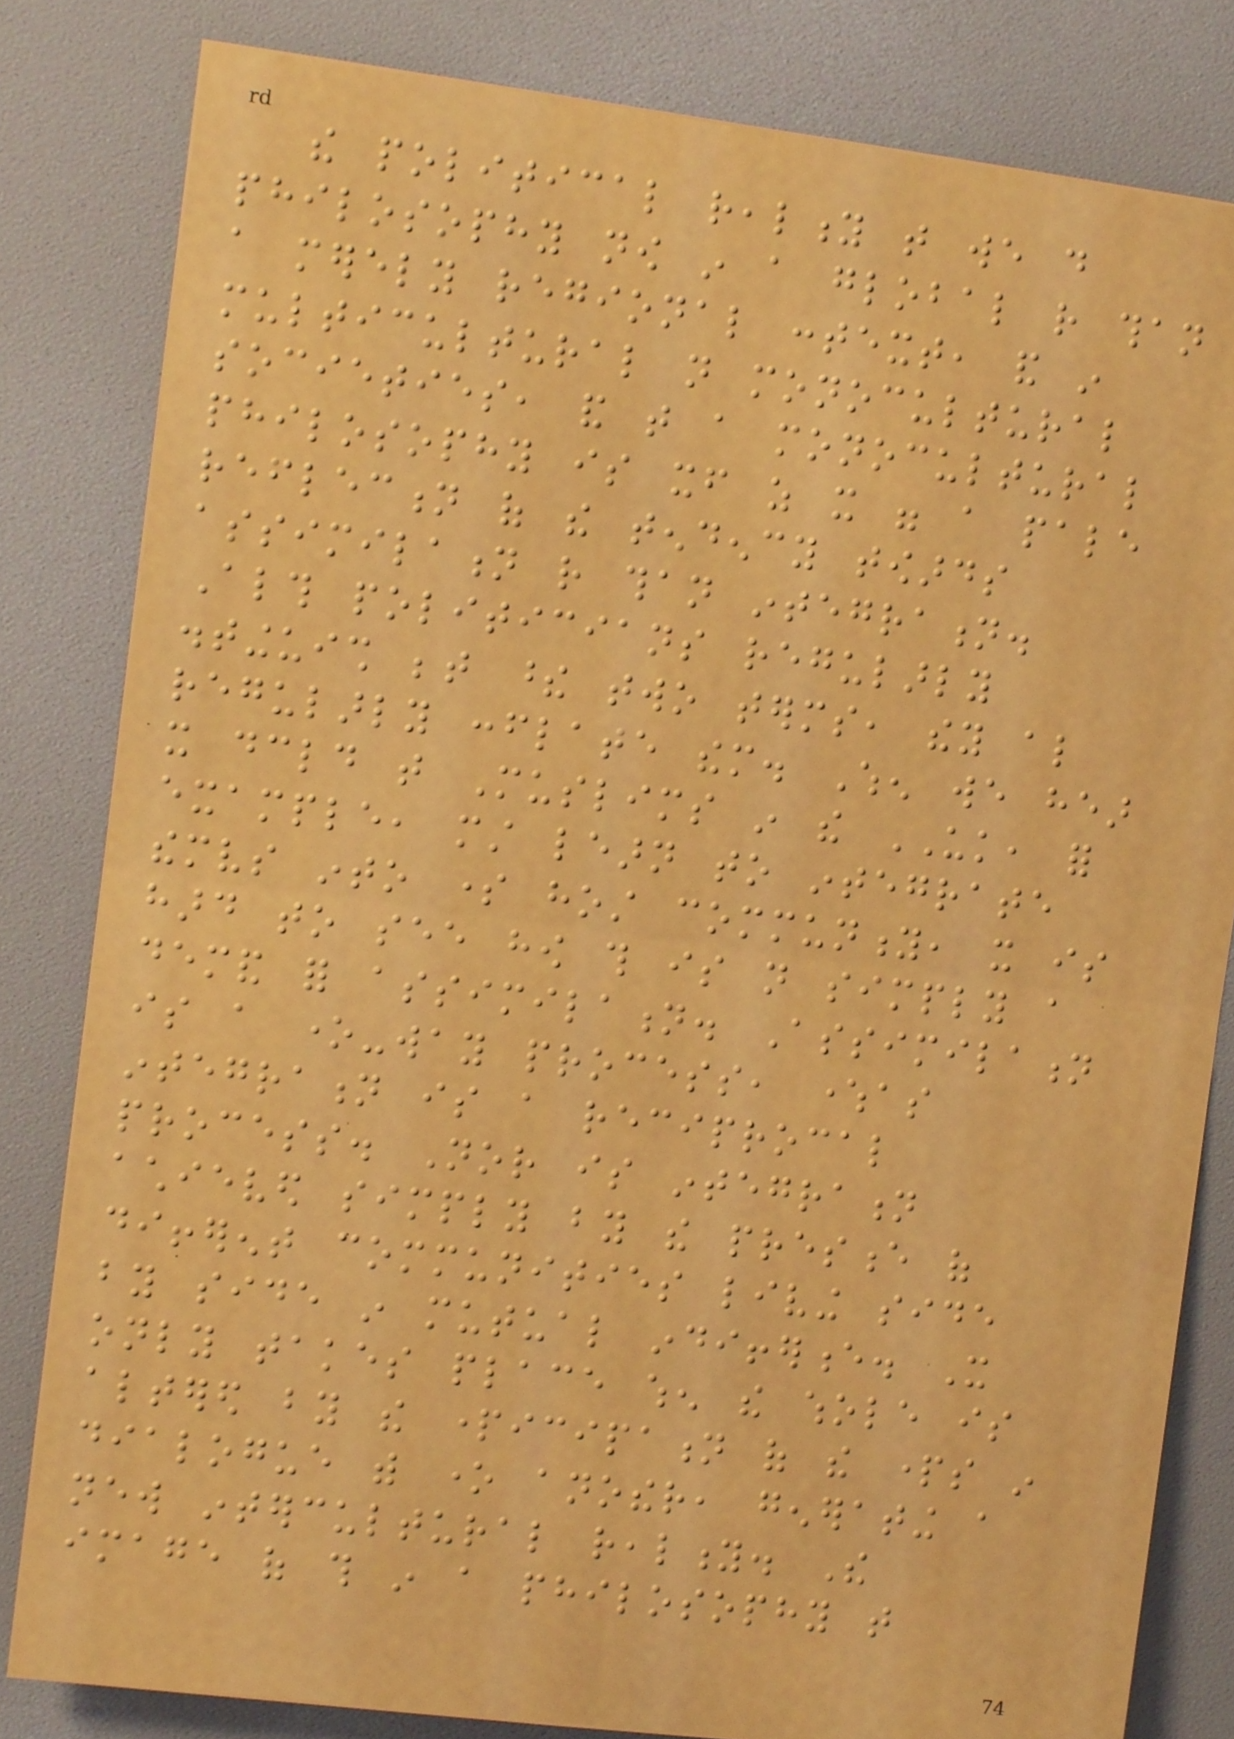the political reality that we do
philosophy now in a global rather than
a merely regional context, and in
multicultural not monocultural
societies, and that a monocultural
philosophy is itself as it were a pale
reflection of the tendency towards
assimilation rather than integration.
Although politicians regularly
distinguish between these two terms, they also
regularly conflate them. When we hear
it declared that Muslims in the UK, for
example, must learn to integrate
themselves into some host community, it is
hard to see how this is not simply a
demand for assimilation. Assimilation
is a one-way process, whereas
integration is a reciprocal
process. Nor is integration
achieved simply by the presence of
different communities living side
by side in mutual indifference. It
only takes place when the whole is
altered by the participation of the parts in
dialogue with one another, generating a
new intercultural reality. The
image of this in a philosophy that
